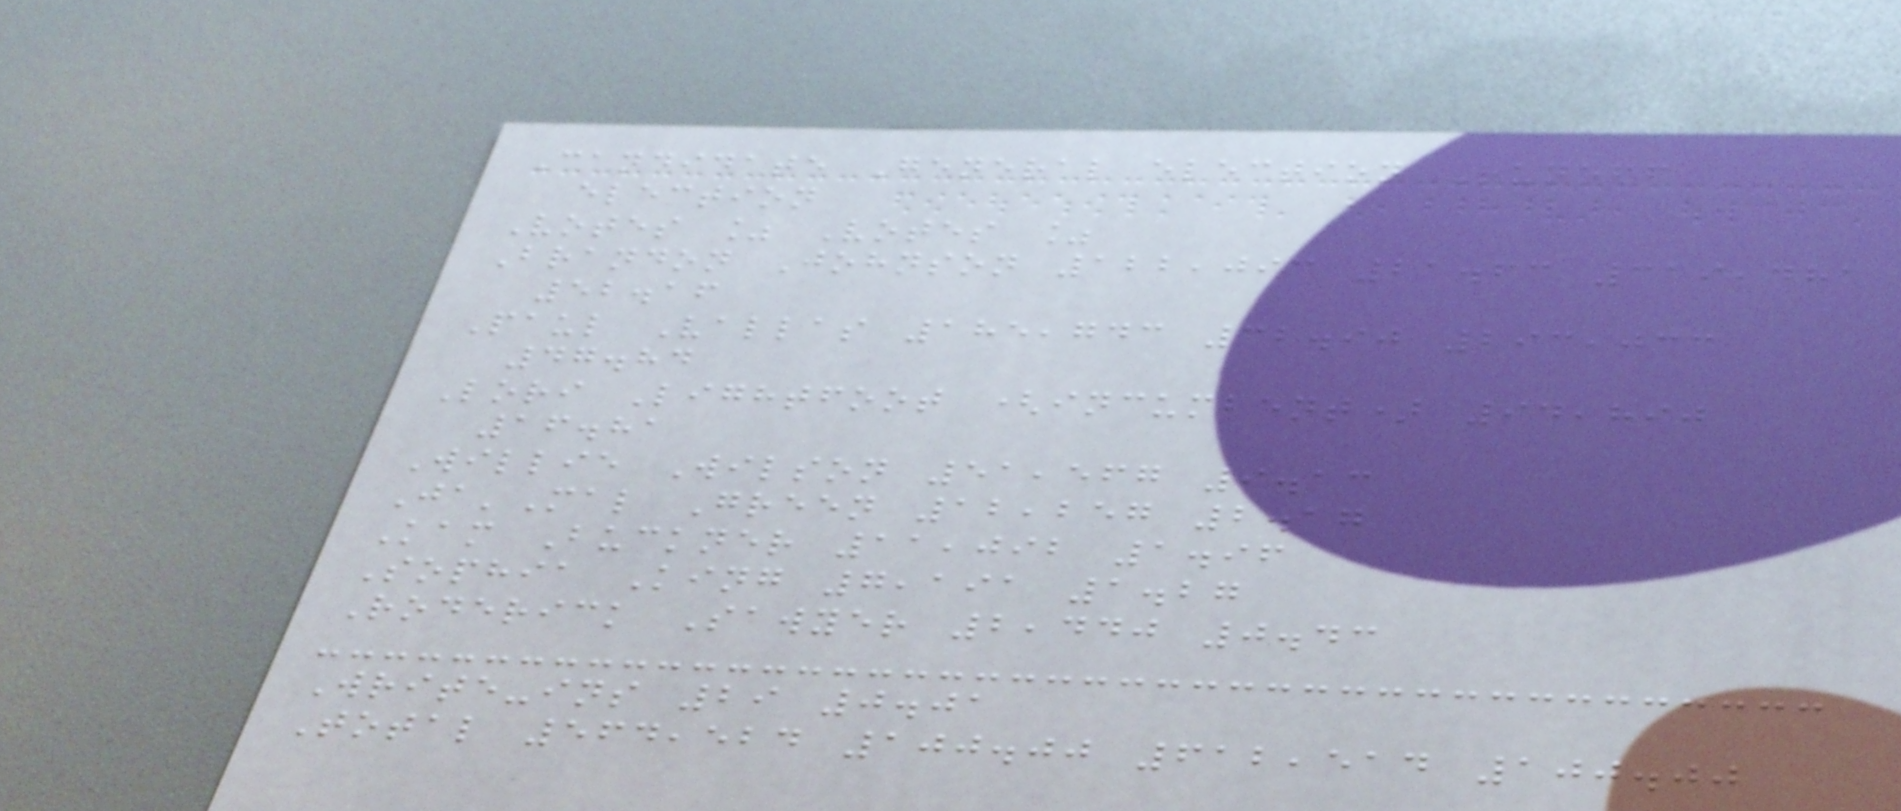Candidate General election Runoff
election
Votes % Votes %
Brandon Johnson 122,093 21.63 319,481
52.16
Paul Vallas 185,743 32.90 293,033
47.84
Lori Lightfoot (incumbent) 94,890
16.81
Willie Wilson 51,567 9.13
Ja'Mal Green 12,257 2.17
Kam Buckner 11,092 1.96
Sophia King 7,191 1.27
Roderick Sawyer 2,440 0.43
Write-ins 29 0.01
Total 564,524 100.00 612,514 100.00
